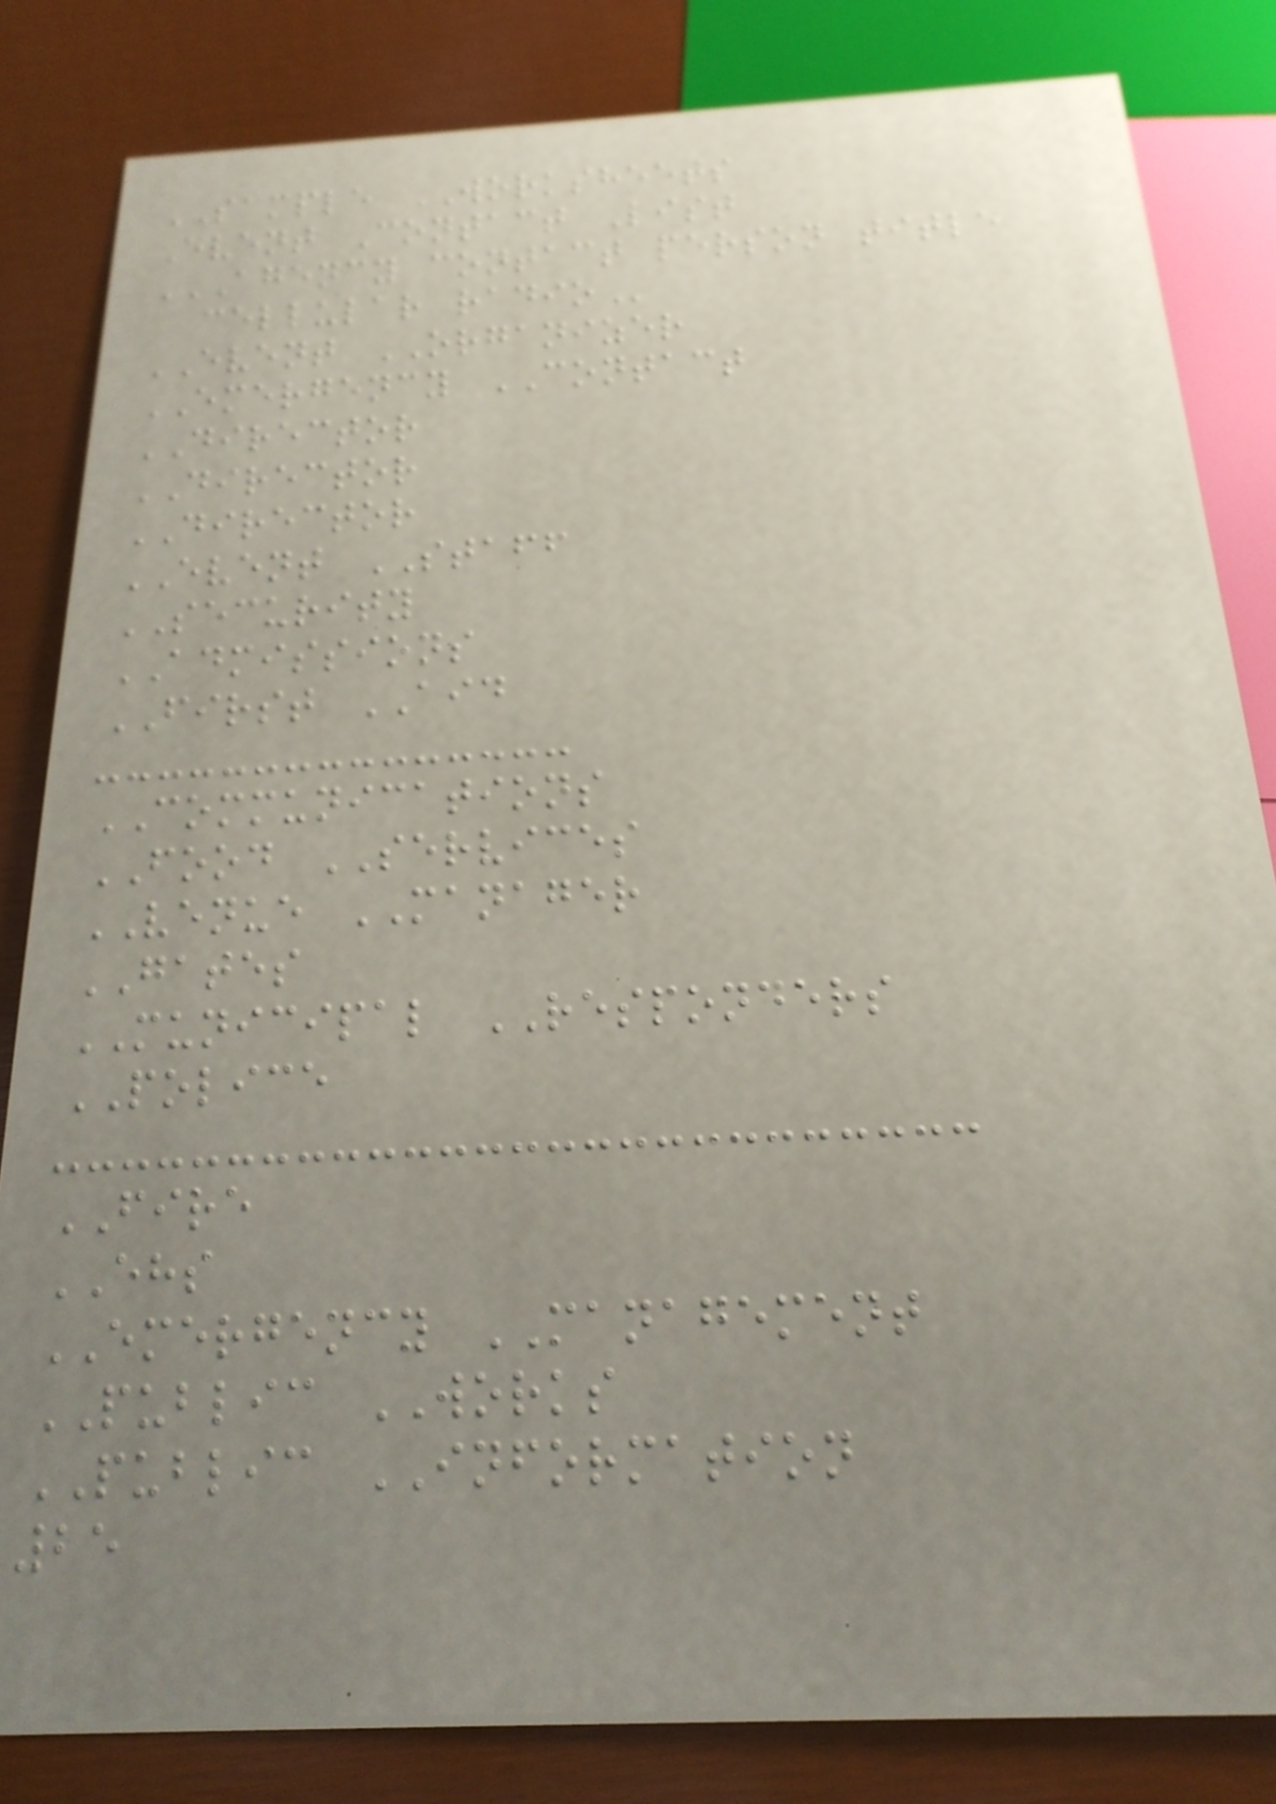SAMPLE WORKSHEETS
Event Contact List
AGENCY CONTACT PERSON TITLE
CELLULAR RADIO
EVENT ORGANIZER
EMERGENCY CONTACT
DIRECTOR
DIRECTOR
DIRECTOR
EVENT STAFF
SECURITY
ADMISSIONS
FIRST AID
COMMUNICATIONS
FOOD SERVICES
VENUE MANAGER
GATES
MUNICIPAL RESPONDERS
POLICE
FIRE
EHS
EMERGENCY MANAGEMENT
PUBLIC WORKS
PUBLIC INFORMATION
25
